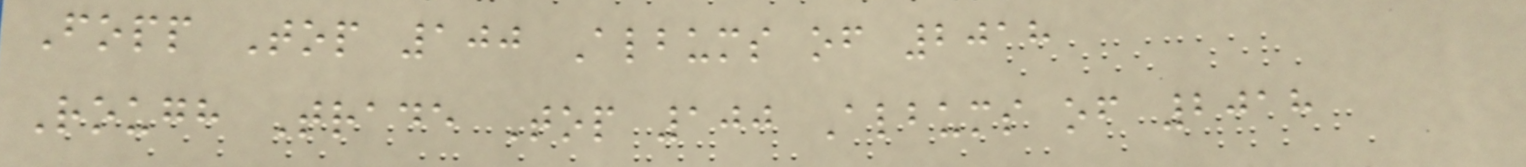Fopp Top 100 Albums of 2018
Rough Trade Top 100 Albums of 2018
